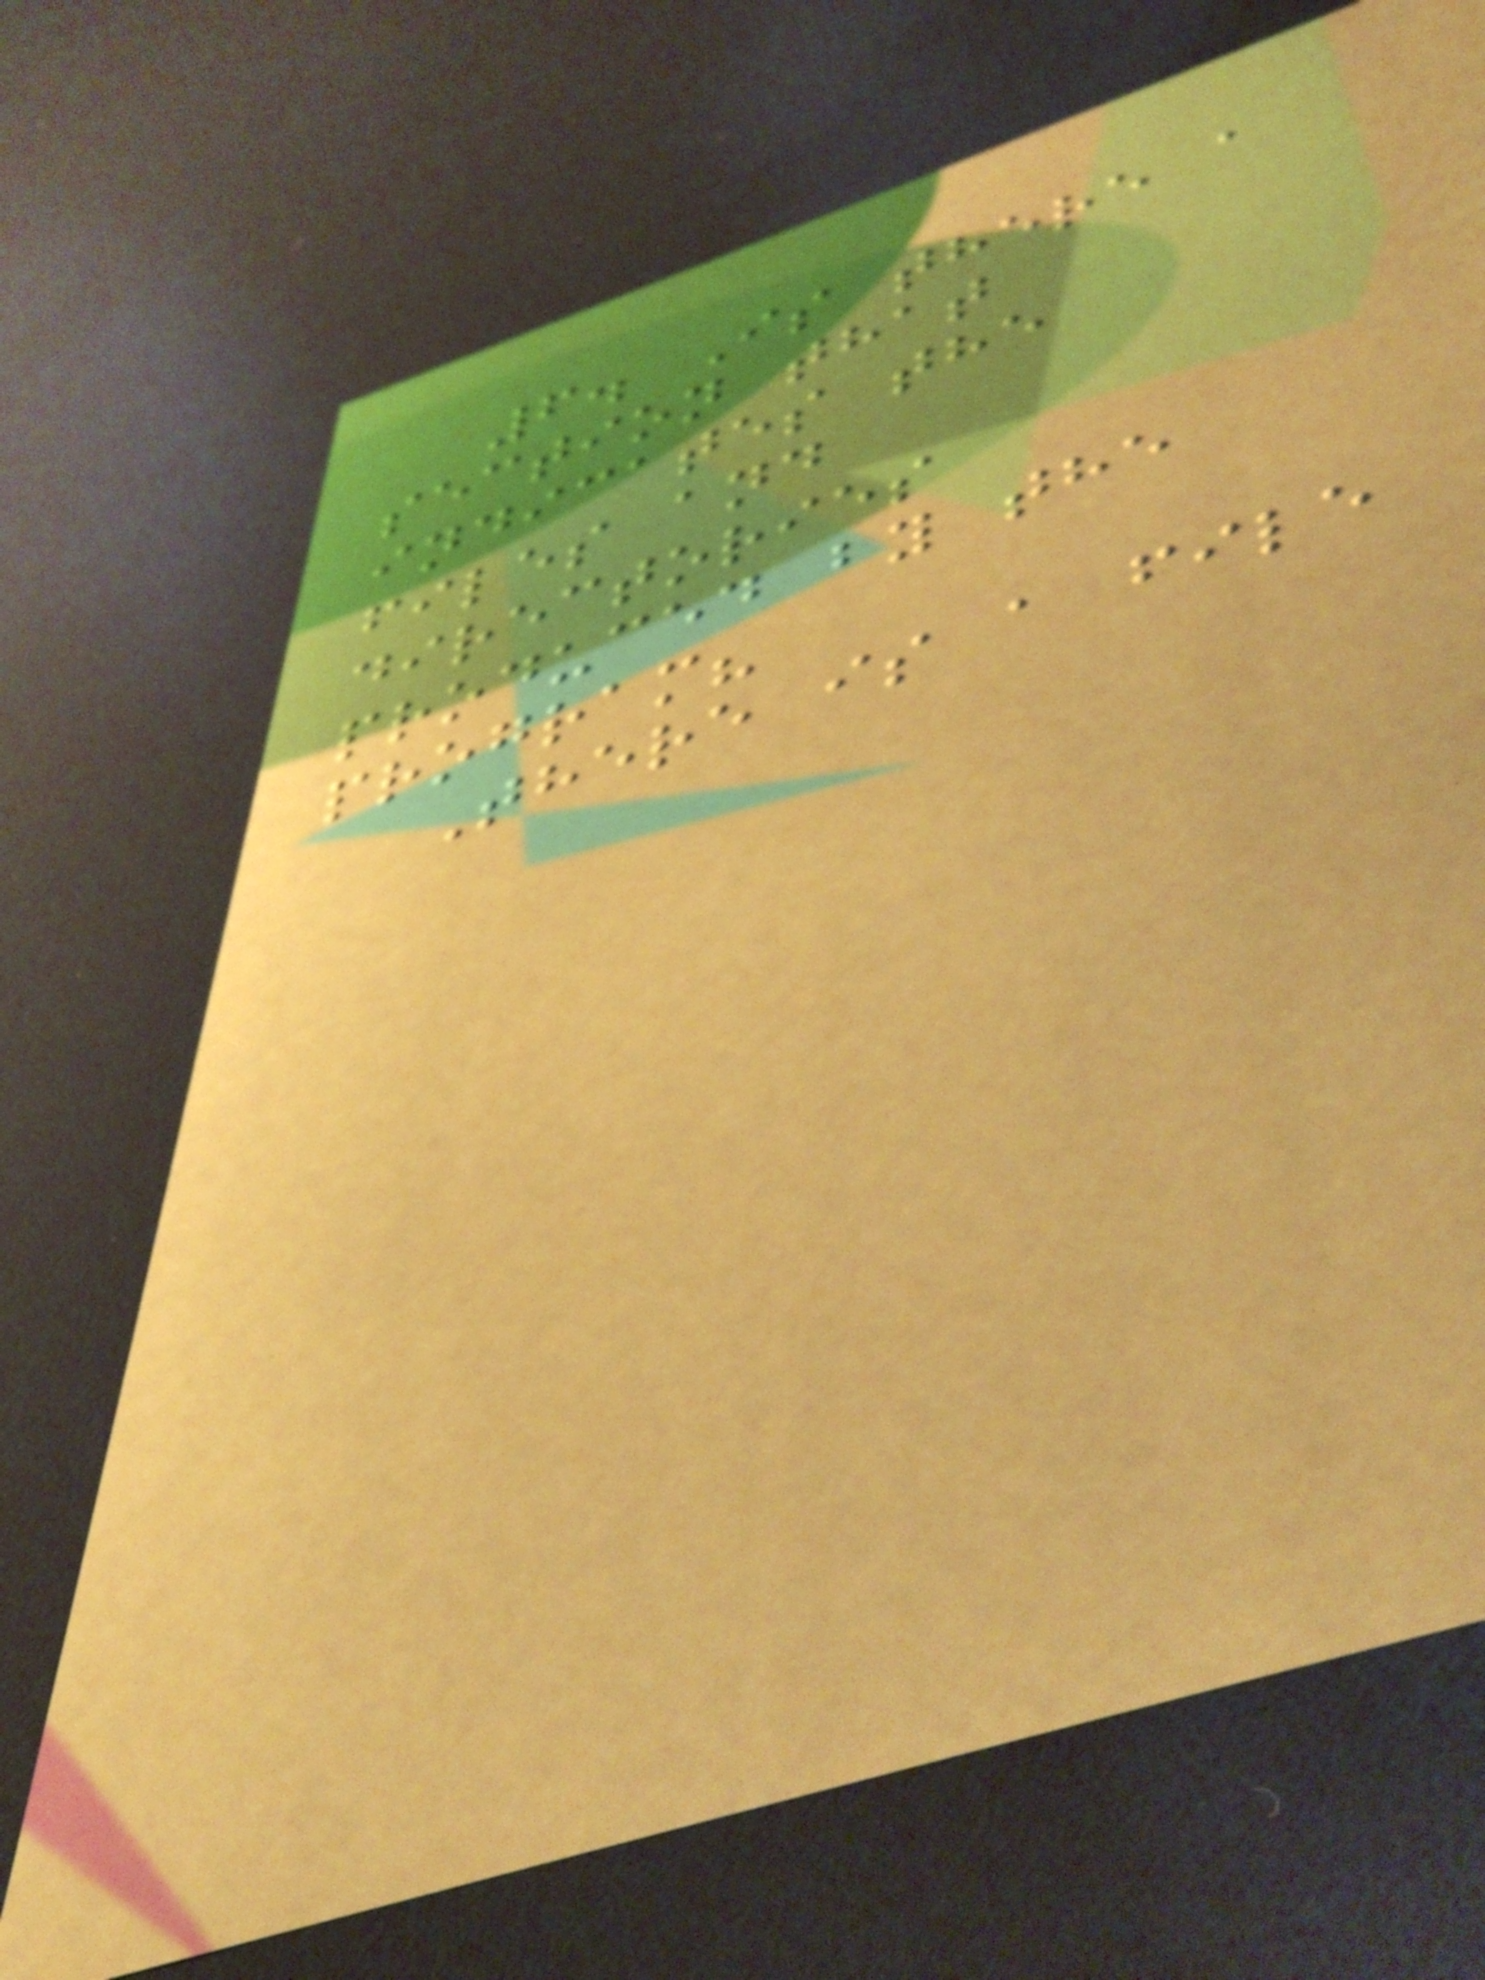6. Is there a
section that
indicates the
files and
directories
produced by the
program?
There is a file
